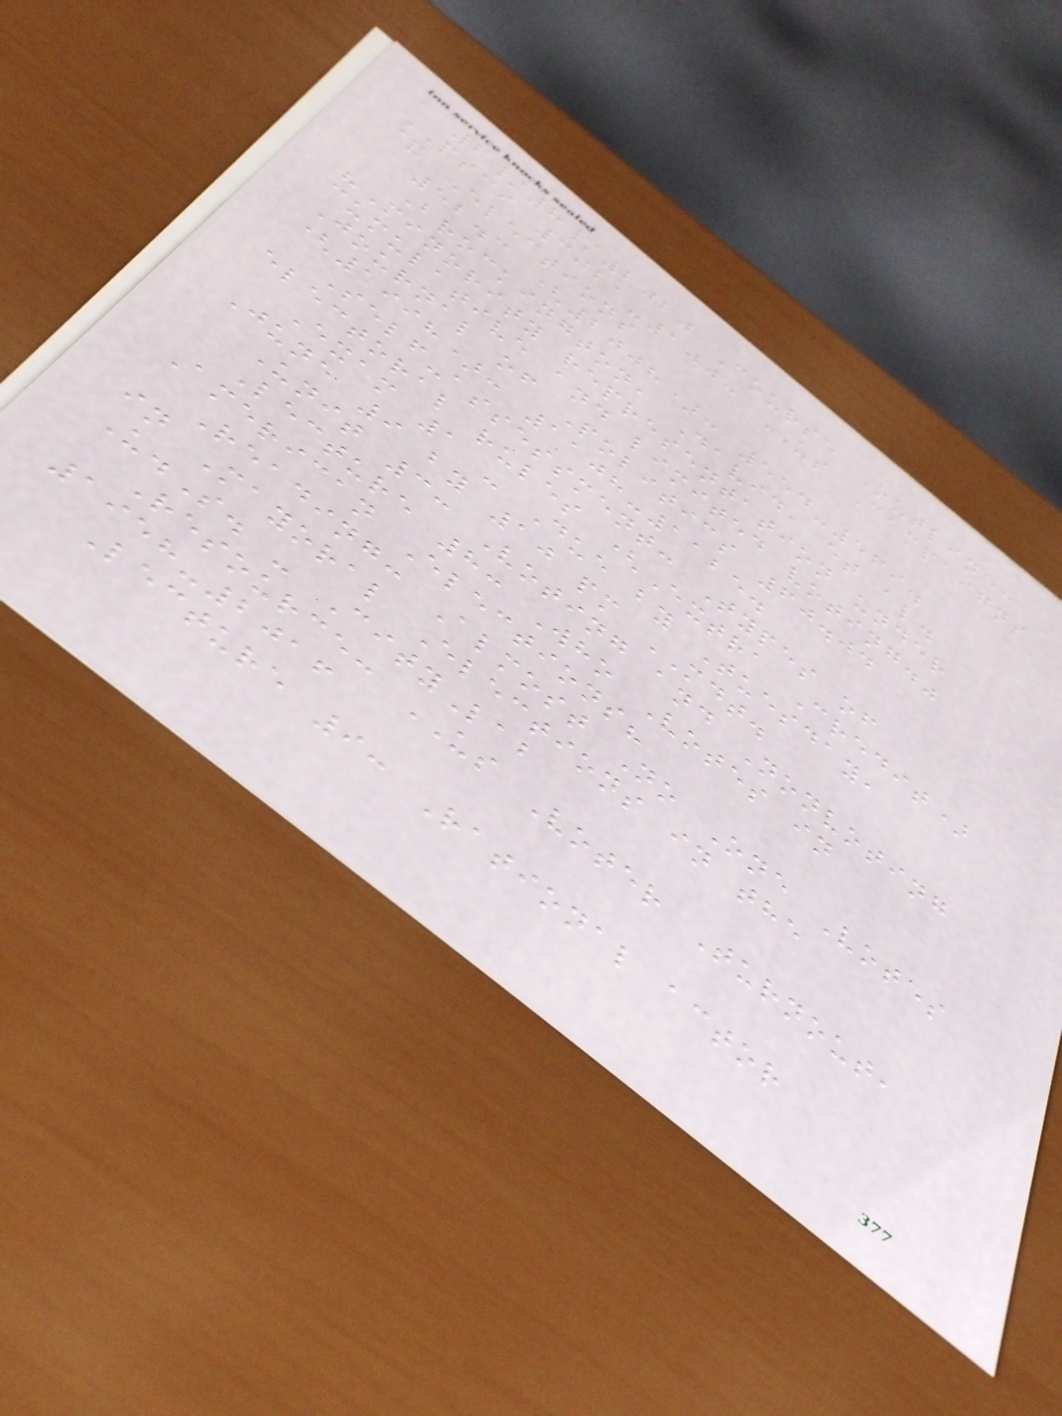6/8/2020 Course Outline:
PSCI 3021-100: US Campaigns
& Elections
52.3 (2008): 554-569.
Brockington, David, et al.
"Minority representation under
cumulative and limited voting."
Journal of Politics 60.04
(1998): 1108-1125.
Self-assessment: Types of
electoral rules (Extra Credit)
Exam 1 - Due by Tuesday,
June 9 by 10 pm MDT.
Unit 3: Voting and Nonvoting
Lecture 8: Who Votes in
American Elections?
Reading: Almost No One Votes
in Mayoral Elections in the
U.S. - CityLab
Resource: US Voter Turnout,
1958-2016
Lecture 9: Rational actor
